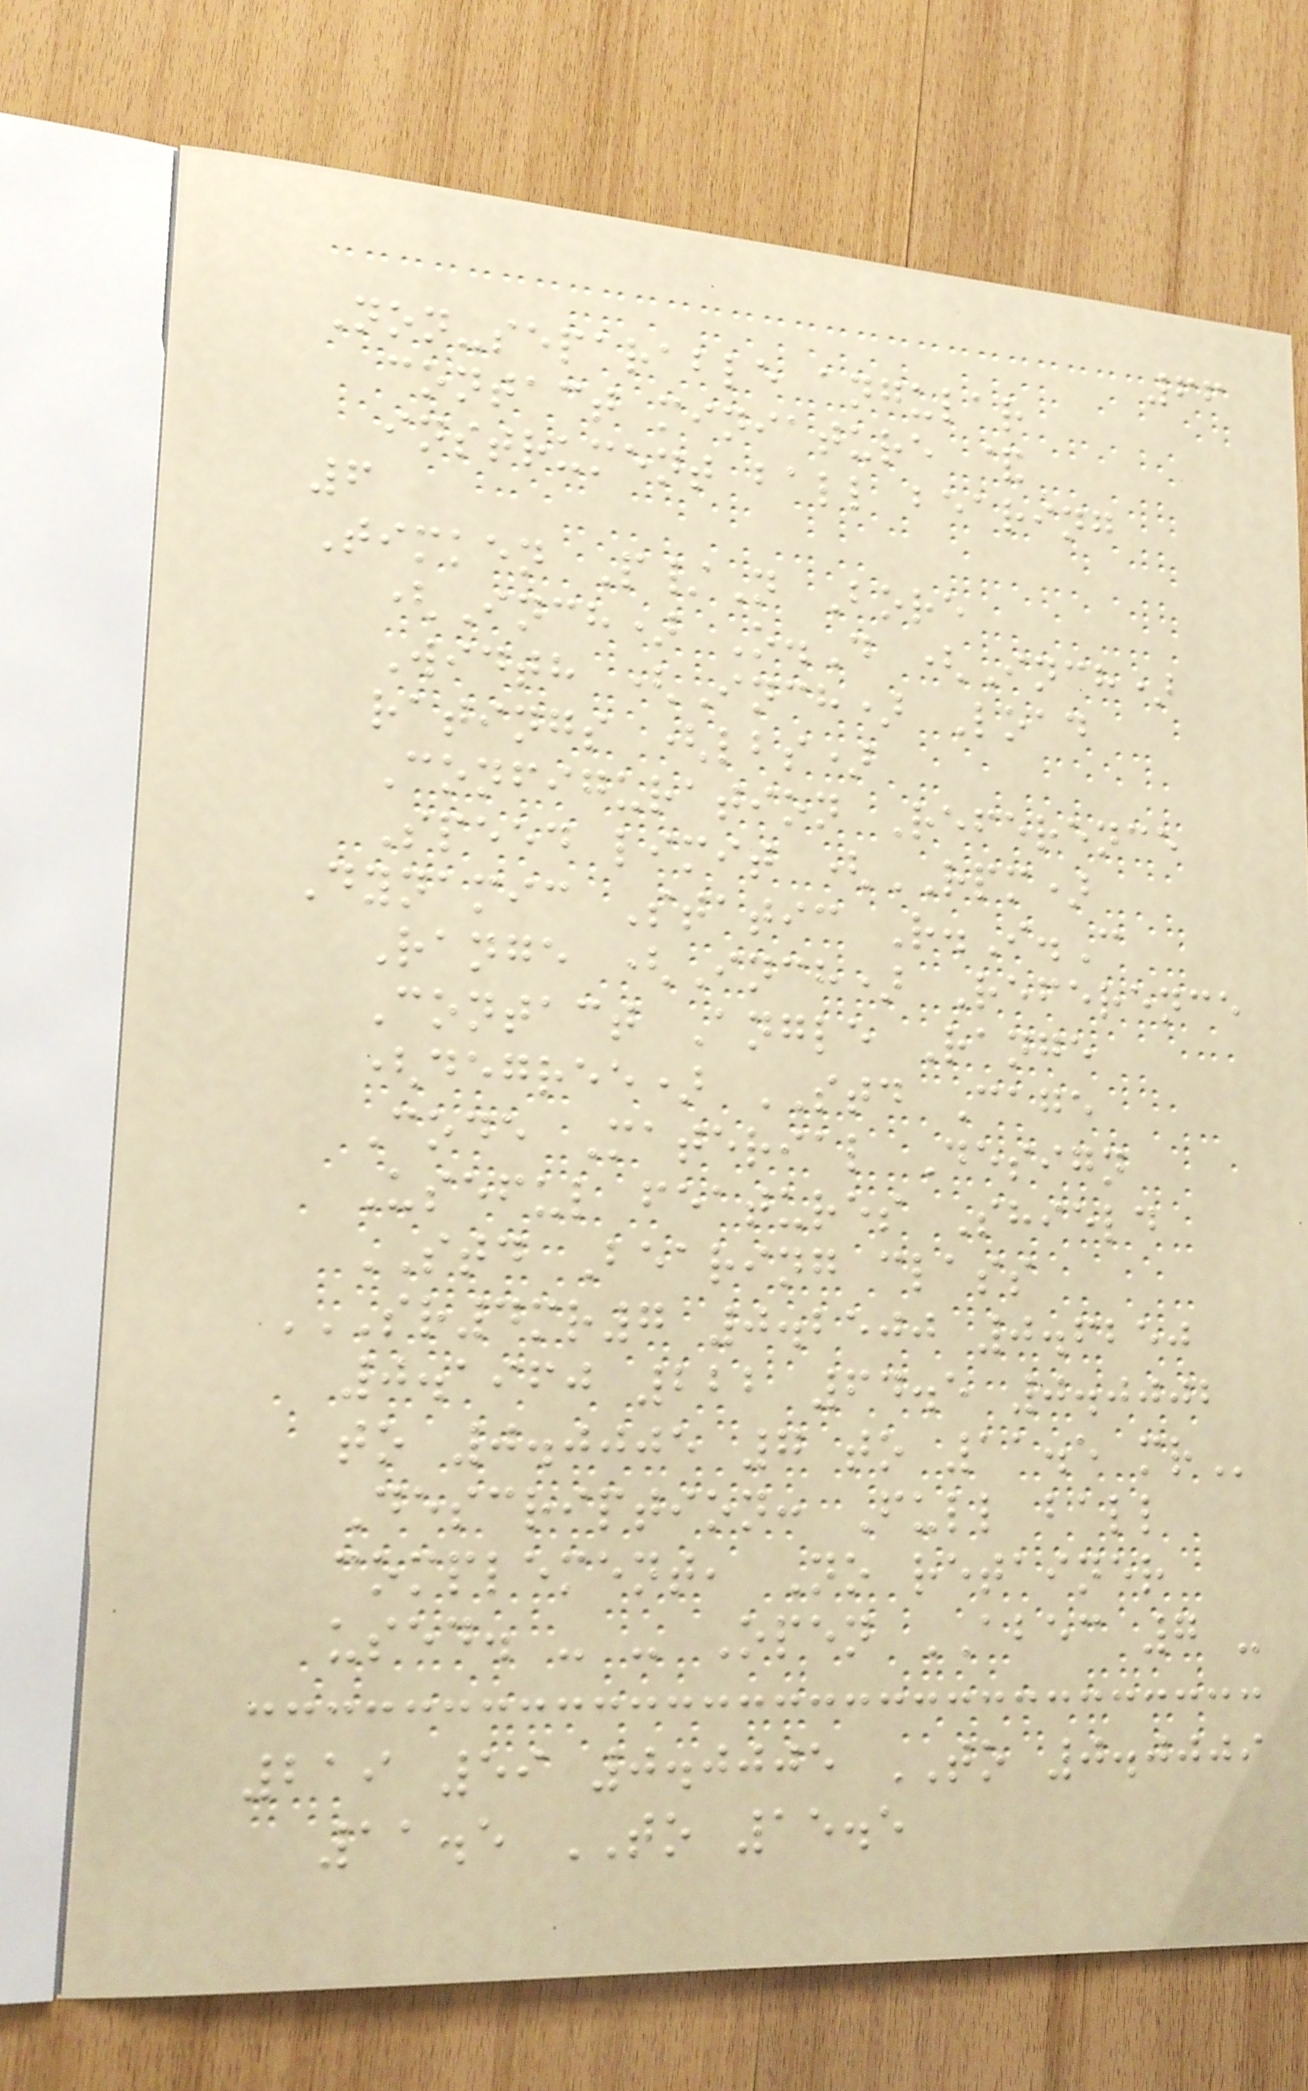66
Non-separable angular
contact miniature &
instrument ball bearing
6
Timken P/N Bore
(Inch) O.D (Inch)
Width (Inch) Load
ratings (lbs)
Configuration Reference
Speed limit (RPM)
Dynamic Static R.I.C
Range (Inch) Reference
Contact Angle Range
(degree) STD Cage
Code Material Design
Useful features Shield
STD Bearing class
SR4MR7 0.2500 0.6250
0.1960 222 64.5 0.0002
TO 0.0005 7 TO 11.5 MR
Description: Full ball
complement, No retainer
used. - - Open ABEC 7 -
219 59 0.0005 TO 0.0009
11.5 TO 15.5
